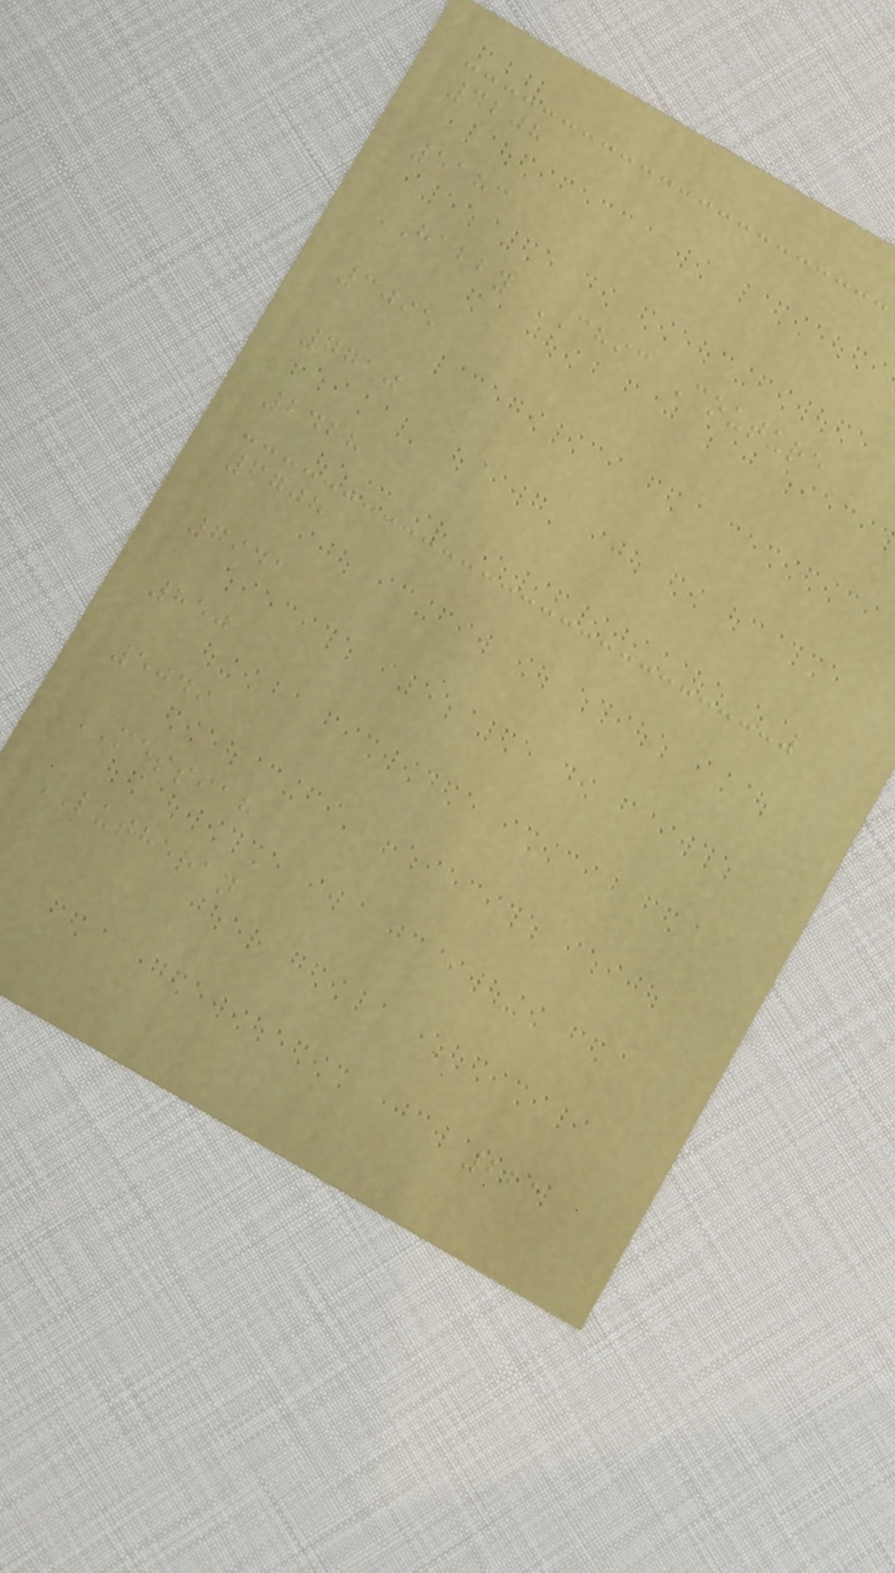4208
5183
HABBY CHIC Couture
3095
7710
2428
6708
7941
850
5049
MESSIAH
LUTHERAN
223
